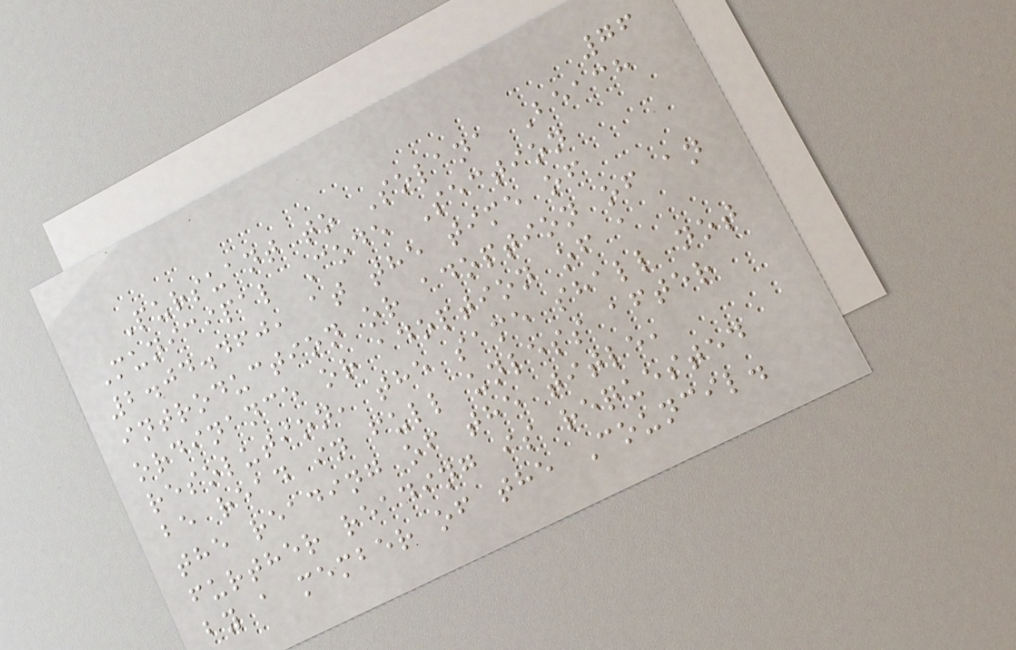76
Pursuant to Solana Beach
Municipal Code Section
2.04.460, at the time of
introduction or adoption of an
ordinance or adoption of a
resolution, the same shall not
be read in full unless after
the reading of the title,
further reading is requested
by a member of the Council.
